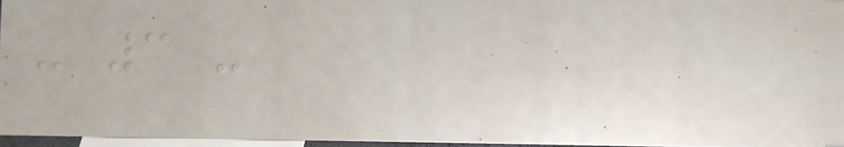- 3 -
